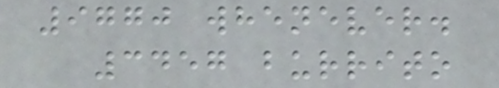9770 whenever.
3457 burrito
